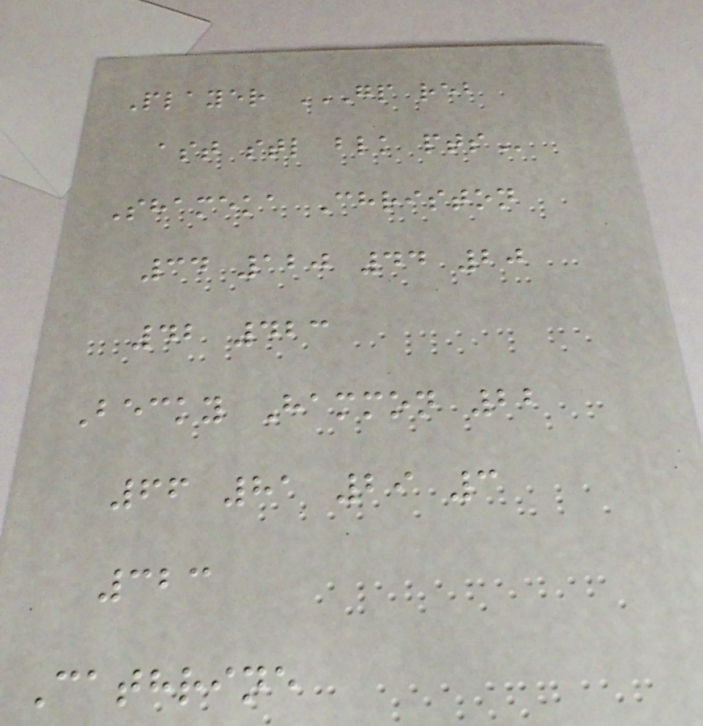Player GP REB
AST STL BLK PTS
Shameka Christon
34 120 44 20
42 423
Becky Hammon 22
66 81 29 3
323
Cathrine
